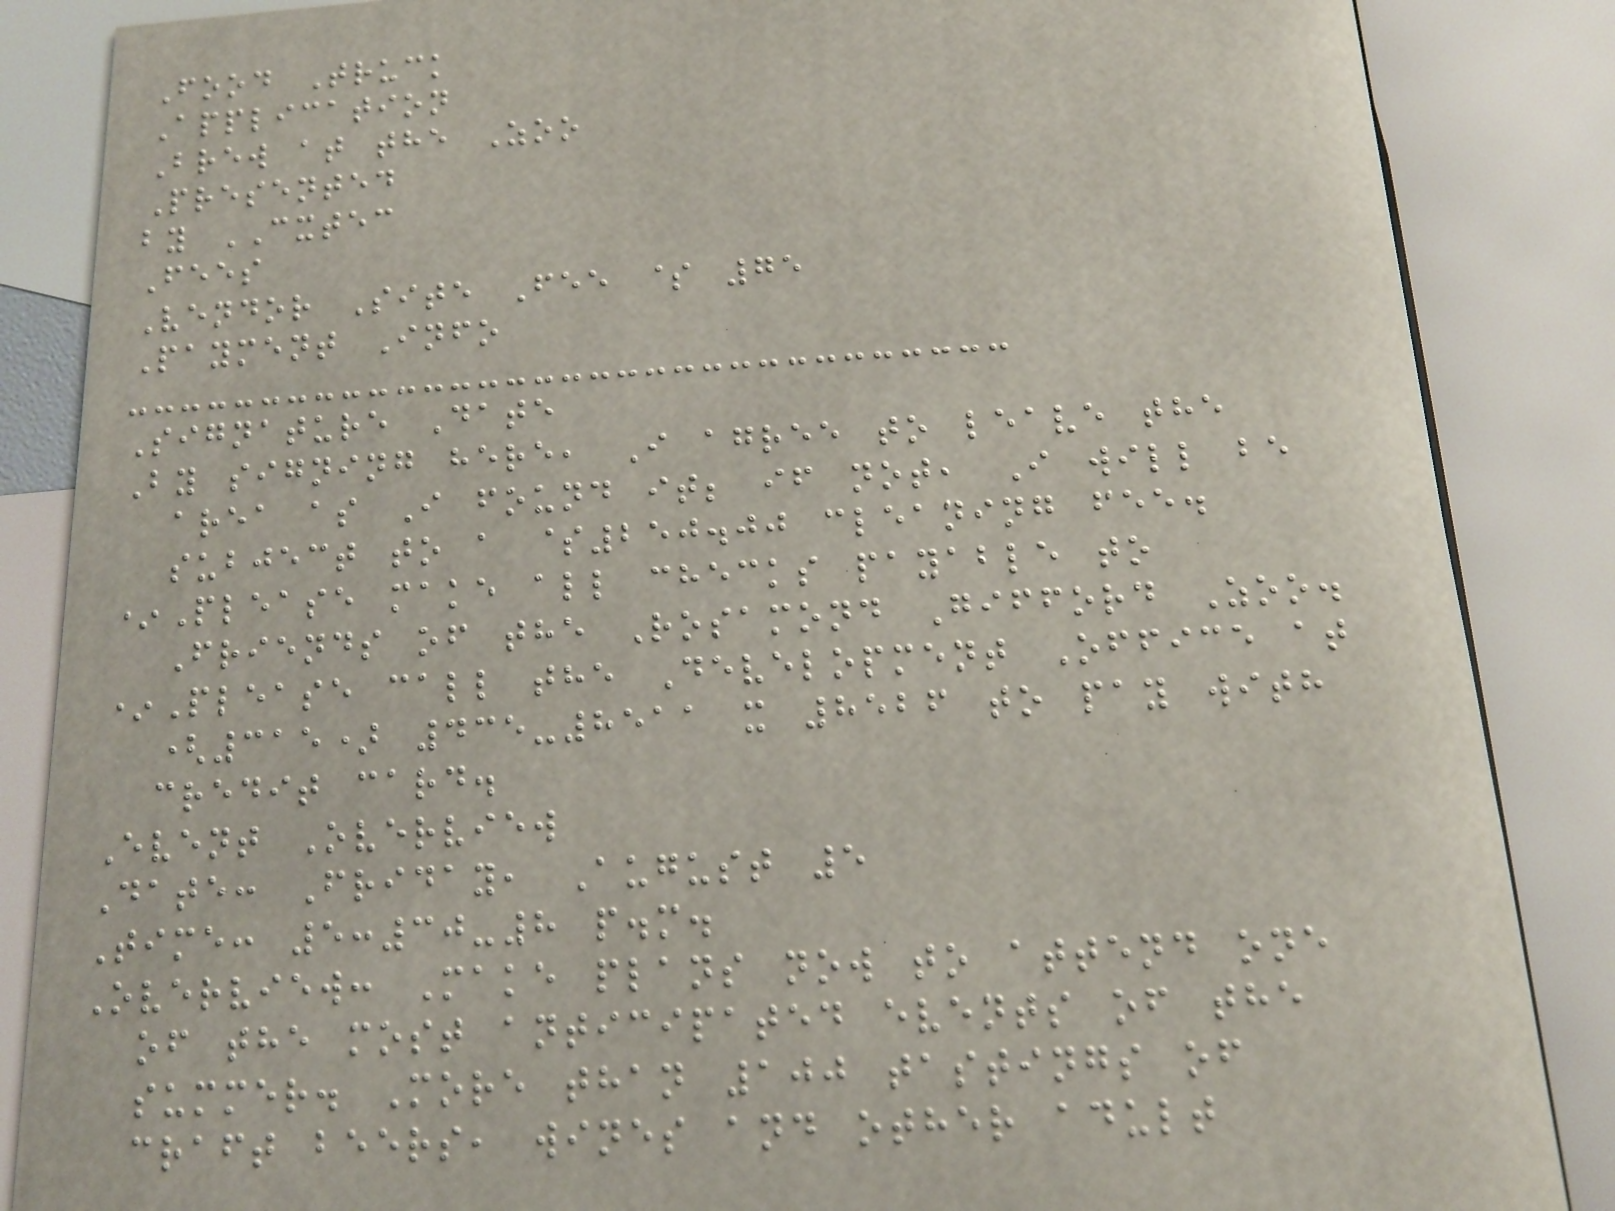Food Truck
Application
Brew at the Zoo
Presented
by CXTEC
Fees
Vendor Site Fee $ 75
Payment Info
Signature Date
By signing here, I agree to leave the
area as I found it; if not, I will be
subject to a $250.00 cleaning fee.
*Please make all checks payable to
Friends of the Rosamond Gifford Zoo.
*Please call the Development Office at
(315) 435-8511 x 8526 to pay with
credit card.
Event Overview
Date: Friday, August 5
Time: 5:30-8 p.m.
Overview: Make plans now to attend one
of the most anticipated events of the
summer. More than 100 tastings of
craft beers, wines and other adult
